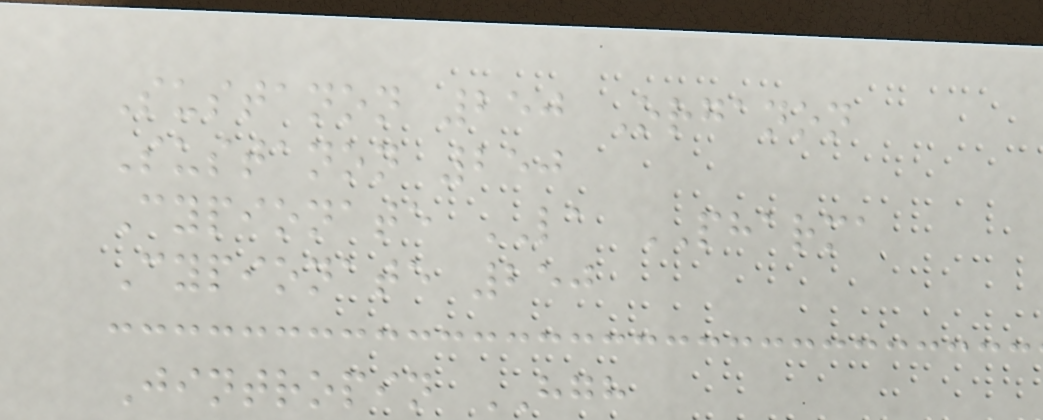Sustanon 250 Organon
Sustanon 250
Cypionate LA PHARMA
Cypionate 250
Jintropin HGH
